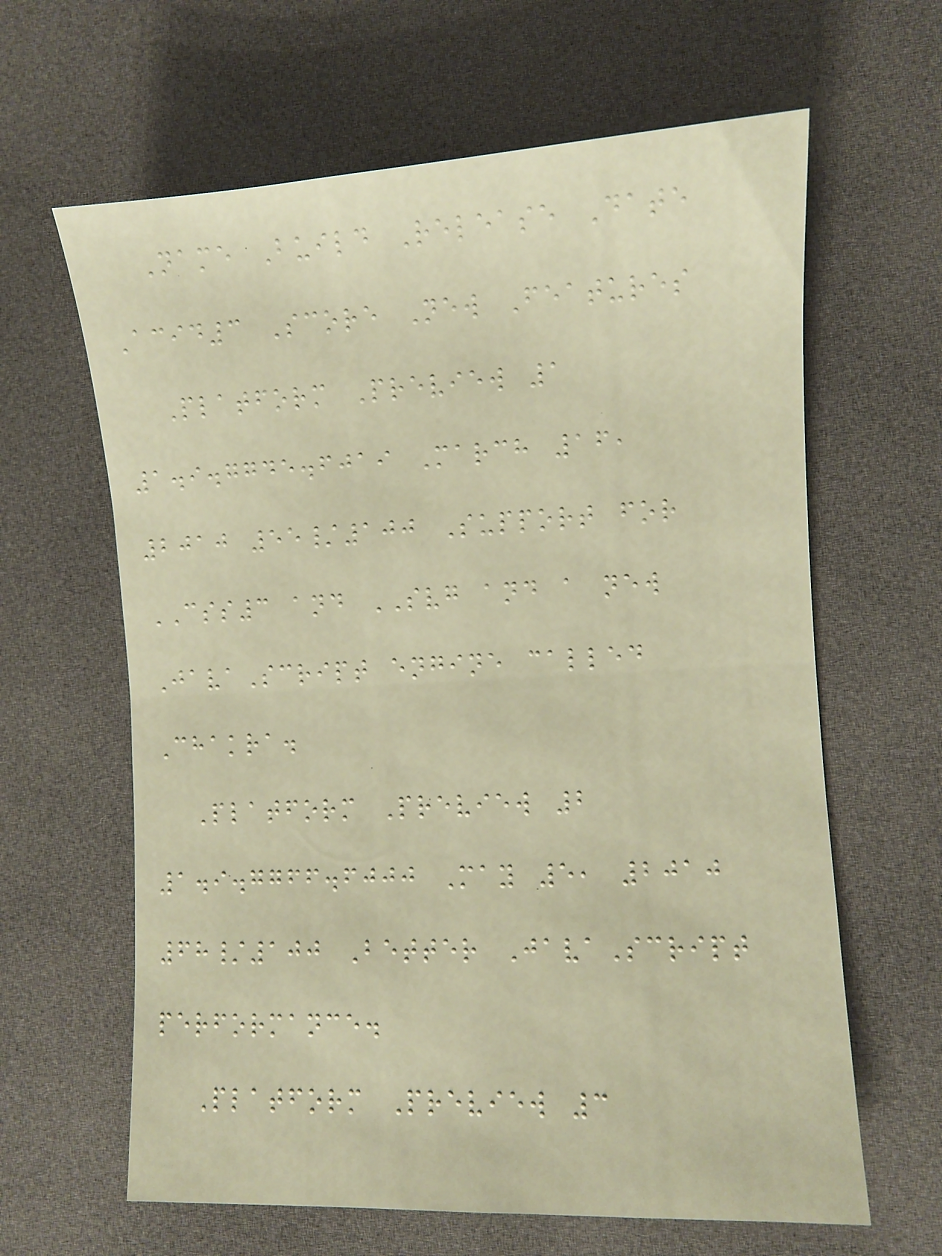Name Build Release Date
Acid3 Score New Features
Platform Preview 1
1.9.7745.6019 March 16,
2010 55/100 Support for
CSS3 and SVG and a new
JavaScript engine called
Chakra.
Platform Preview 2
1.9.7766.6000 May 5, 2010
68/100 Better JavaScript
performance.
Platform Preview 3
